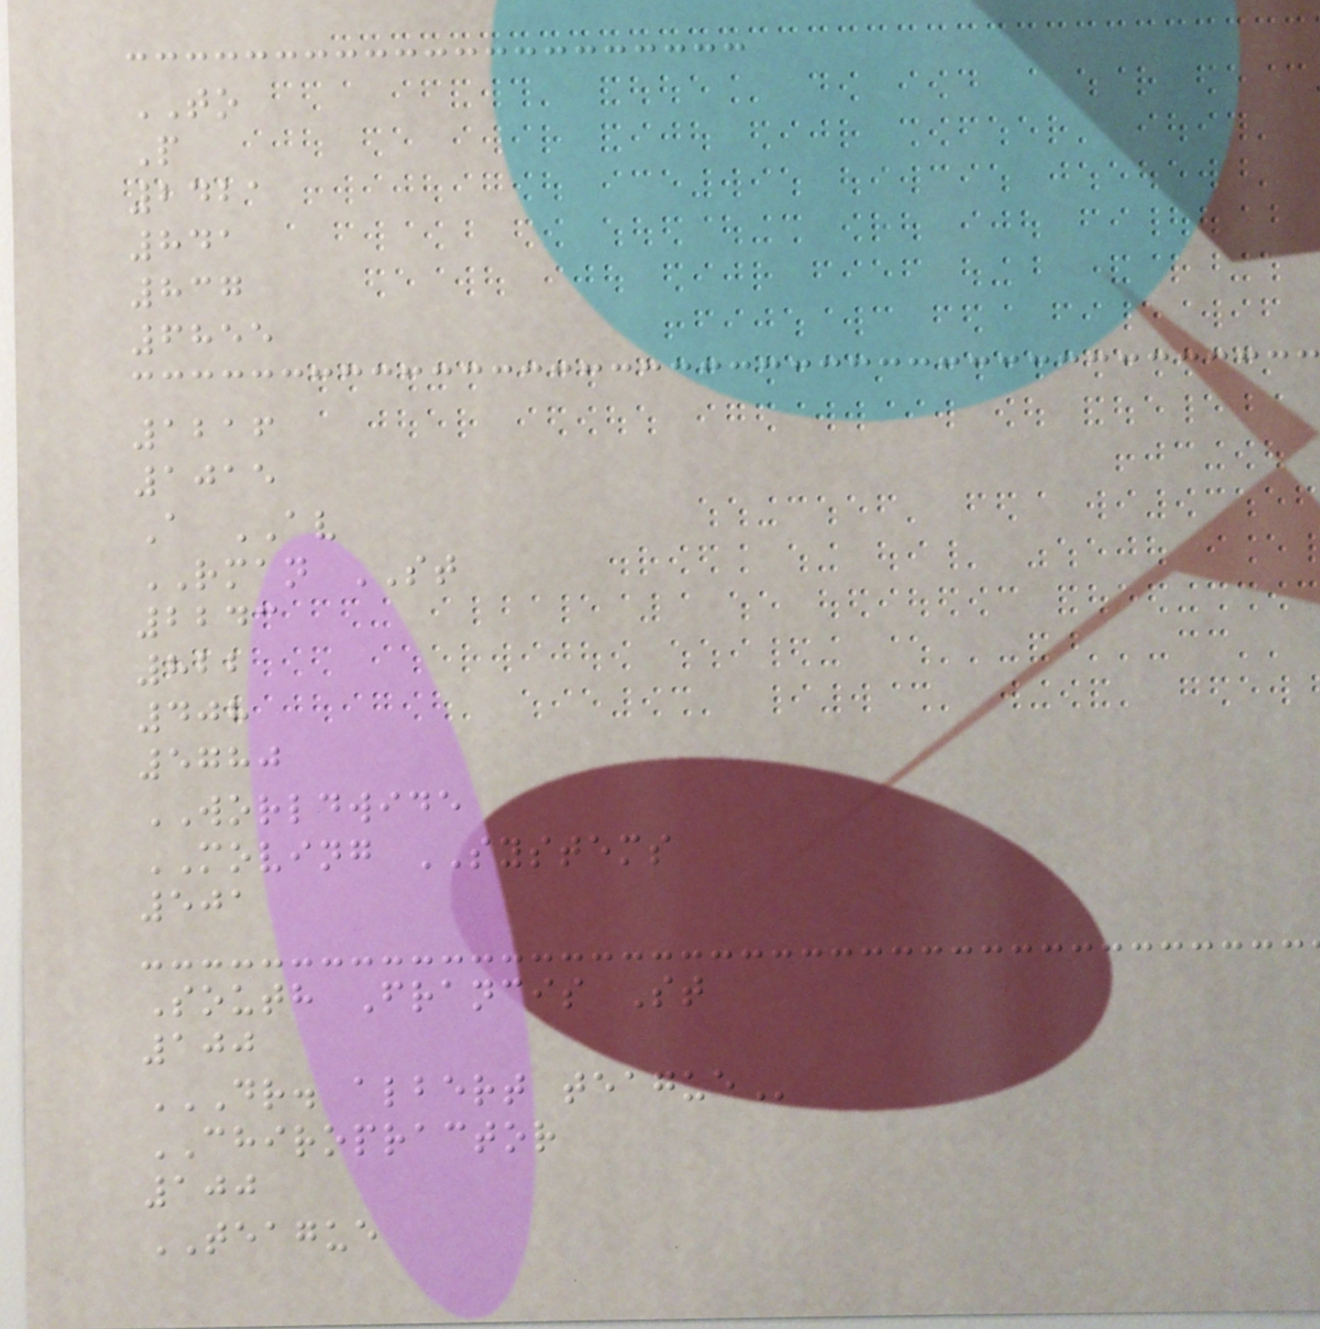TO
P
2421
841
837
6855
1216
1015
A AV
RMAN ST
2243
822
408
5780
WORLDWIDE
MOVING SYSTEMS
501
South Francis St
100
DR. ALBERT TEAGUE
CHIROPRACTOR
100
TEAGUE
